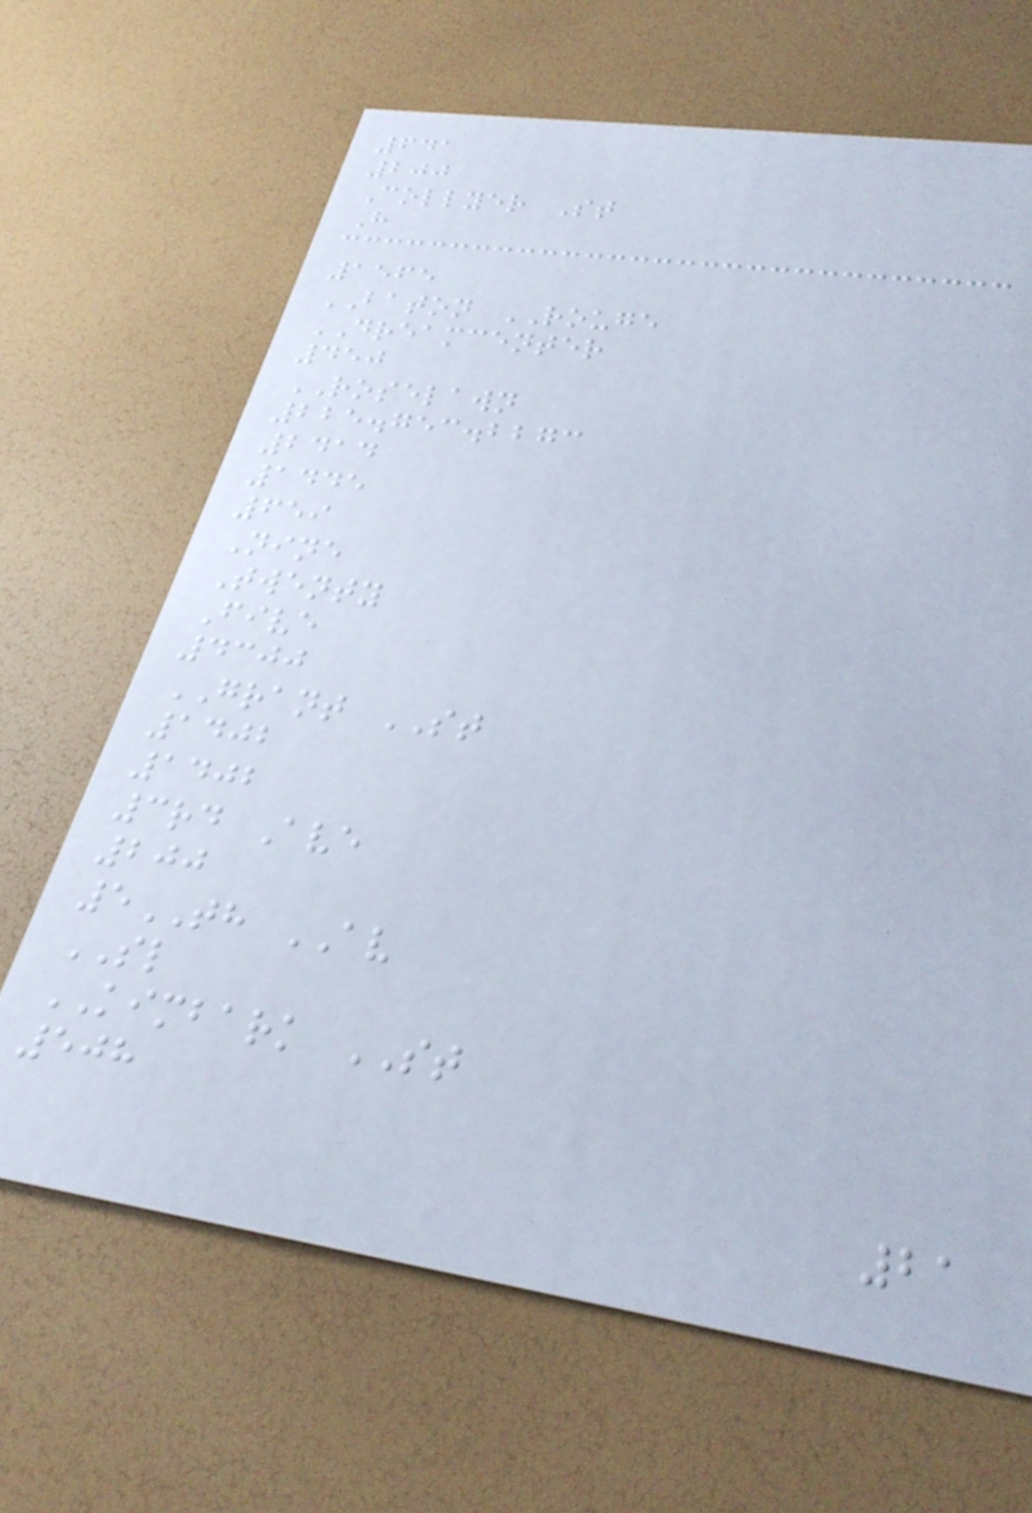641
200
Collyer St
H
1565
BATON ROUGE
DREAMCENTER
450
ROSELAWN
225.753.2273
2414
1445
659
Nine
Twenty
Five
4300
GRANT ST
1402
1402
3rd Ave
200
5TH AV
SL
KIMBARK ST
508
21
